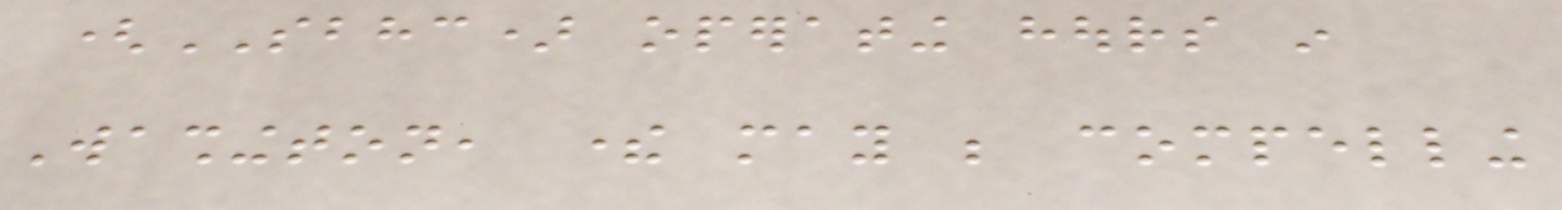(SBHC) operating hours in
Washington, there may be compelling
